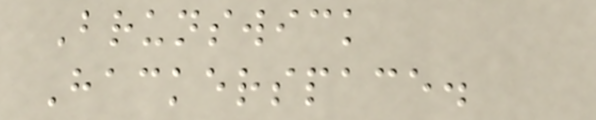Brunswick
Hackerspace.
